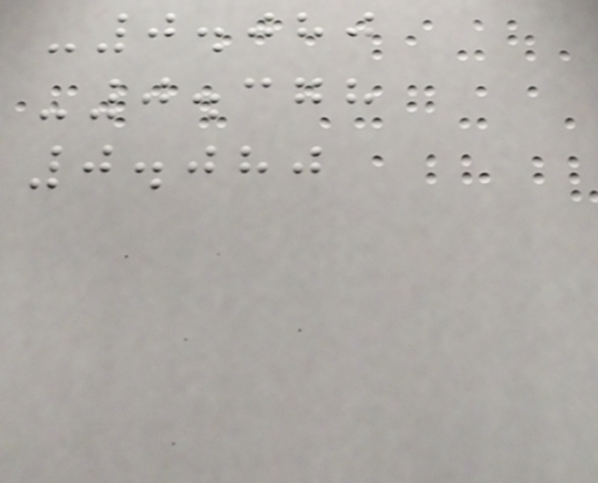-0.080
-0.378
0.080
